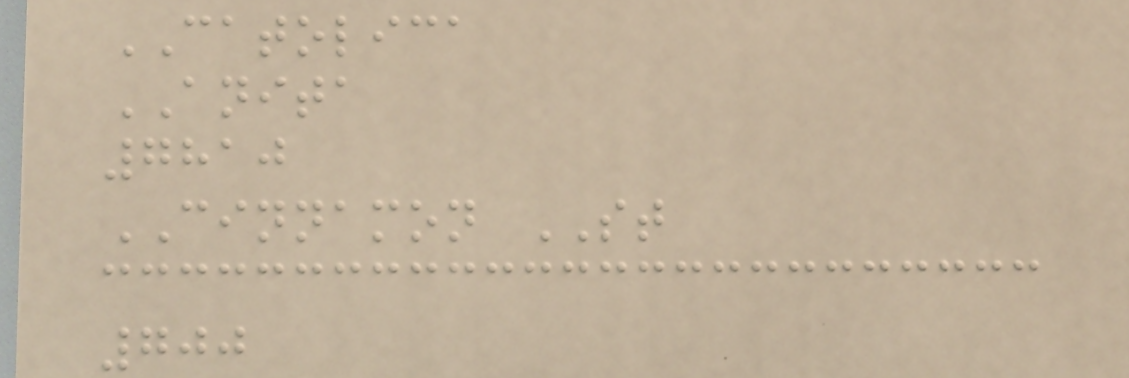CATOLICA
ANITA
7810
CINNAMON ST
700
